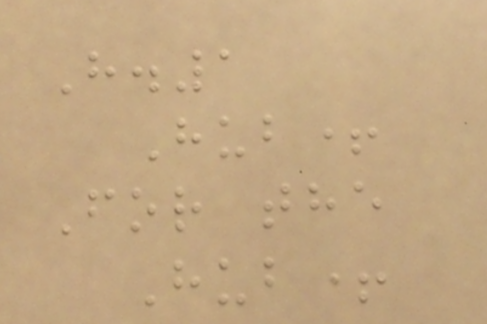H.1
Hub+
For the
Hub+
